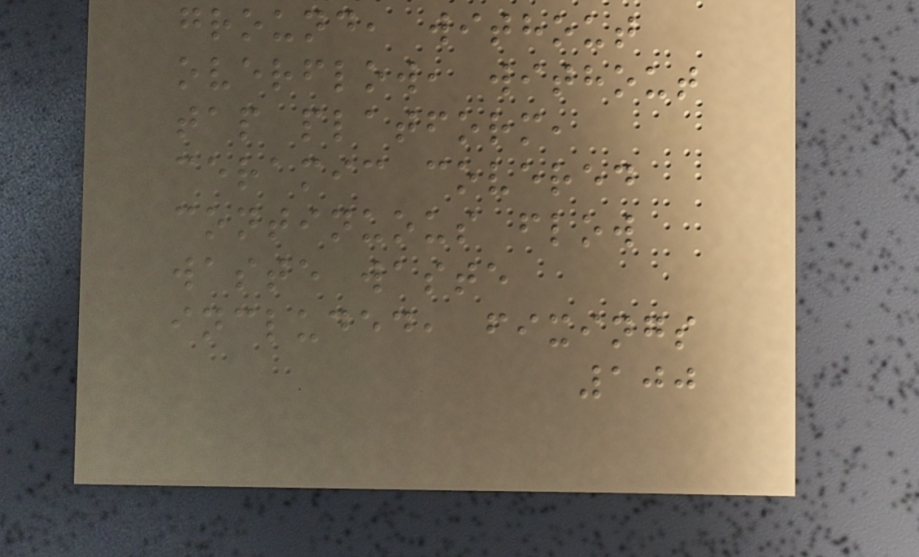ground, without
overflow, without
tap platform,
ceramic covered
continuous flow
waste waste
included, fixings
100
